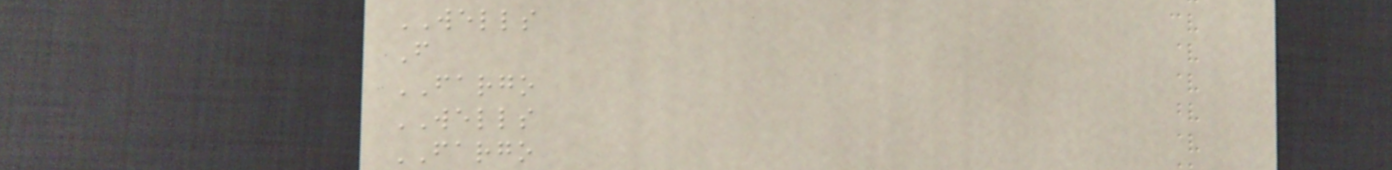WELLS
F
FARGO
WELLS
FARGO
